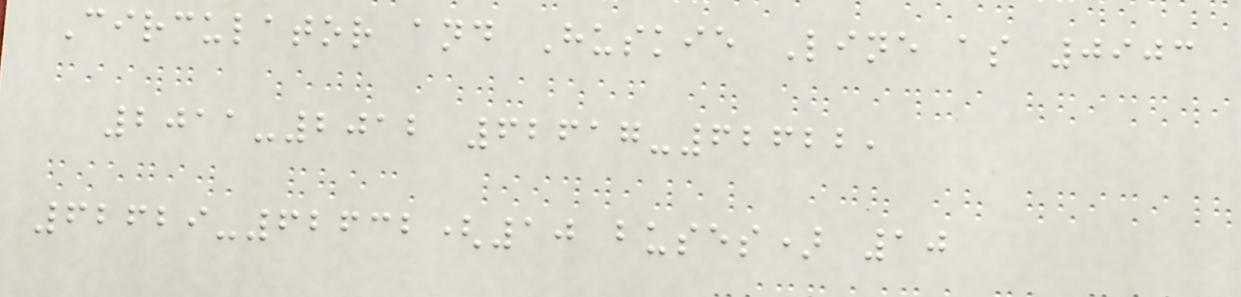Circulator and Huskie Line as 0903
2011-2012 62617-62622,
62629-62632(10 buses) 10
